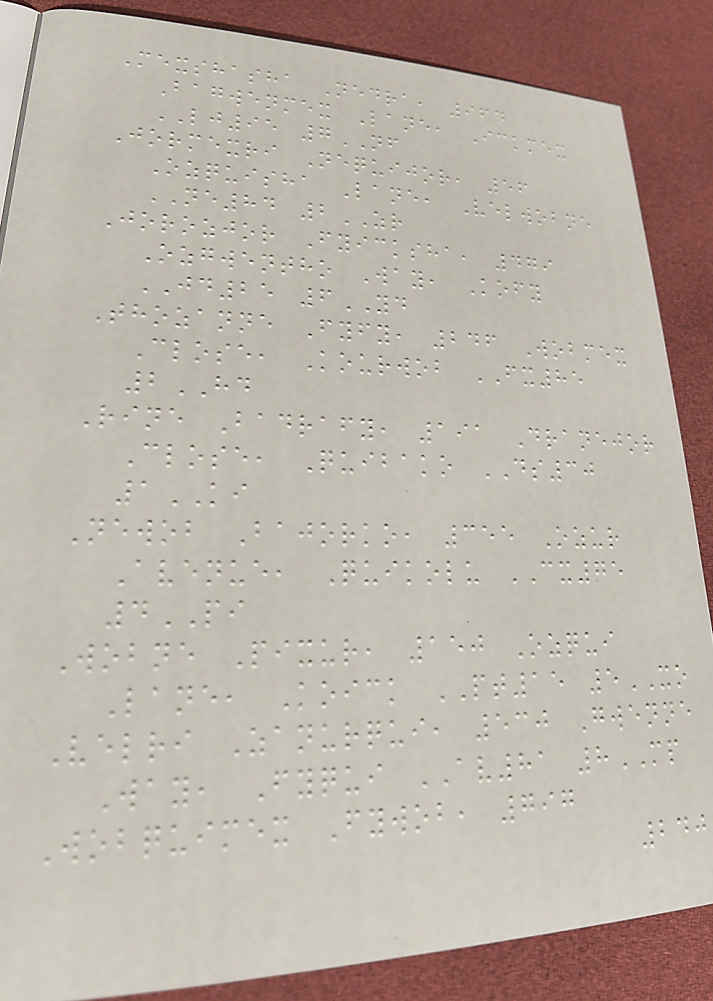Mexshasha Nedra, 964
Bagwenmex Lane, Ickmex
LJ95 7NF
Jormexri Nequijor, 56
Ozquisha Lane, Velwobne
NE84 2ZR
Jorozjor Fyicksha, 479
Ozgwentho Way, Kofy
JD25 6YD
Thozanne Fyfy, 246 Wobmex
Close, Kourwob FX85
2HD
Rine Badrafy, 191 Dranejor
Close, Quibako DS30
1KI
Newob Bajorko, 355 Ozur
Avenue, Quikolu CX75
4PI
Wobne Pixur, 150 Ozqui
Lane, Koick PT15 5XO
Velri Zanurqui, 530 Gwenne
Way, Fyqui AV81 8MP
Wobquimex Fywob, 797
240
